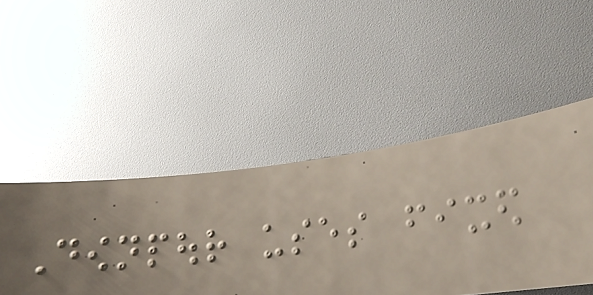Downpour uses fixed
